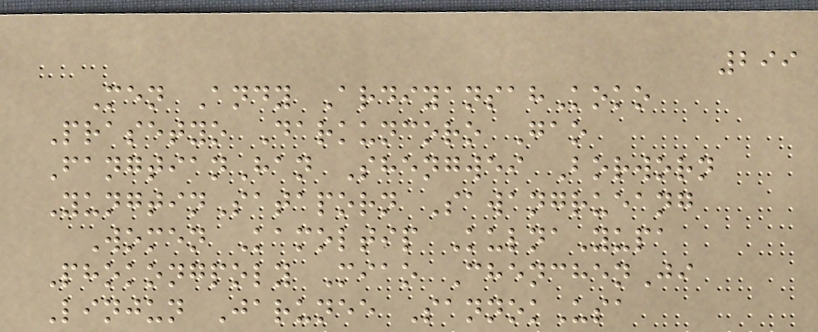299
Men Andy ArdiyansahKoko
Prasetyo Darkuncoro Gao
FangtianHan Shengwei Borworn
YungtinSataporn Sawangrueang
Women Kamoltip KulnaYupa
Phokongpoly Miao ChenchenJi
Linjun Jarunee SannokUsa
